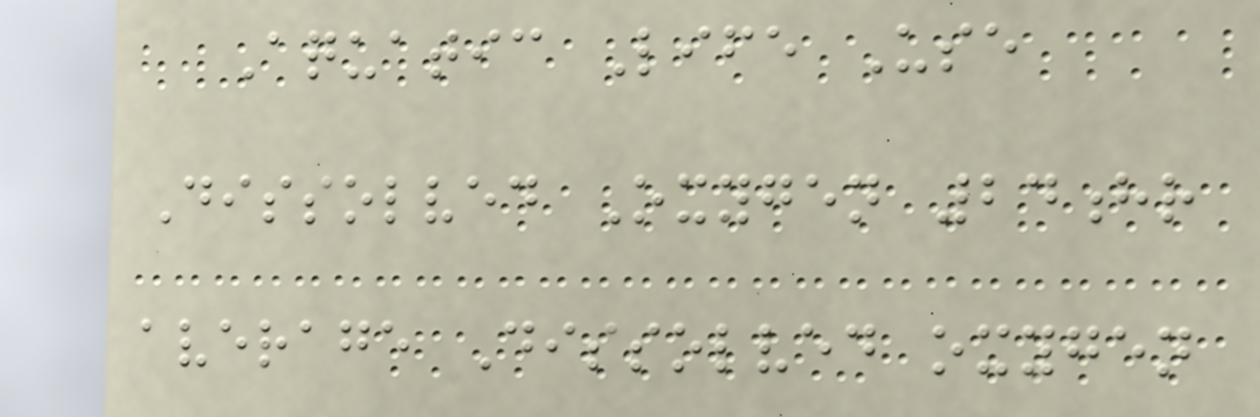Aquatic Life Use
Dissolved Oxygen 24hr
average Dissolved oxygen
